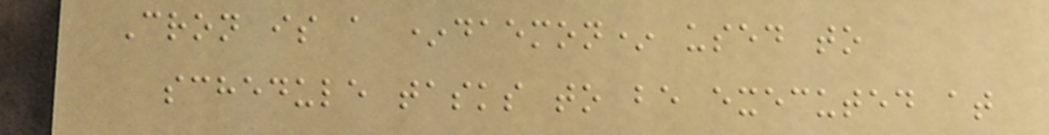Cron is a *daemon* used to
schedule tasks to be executed at
